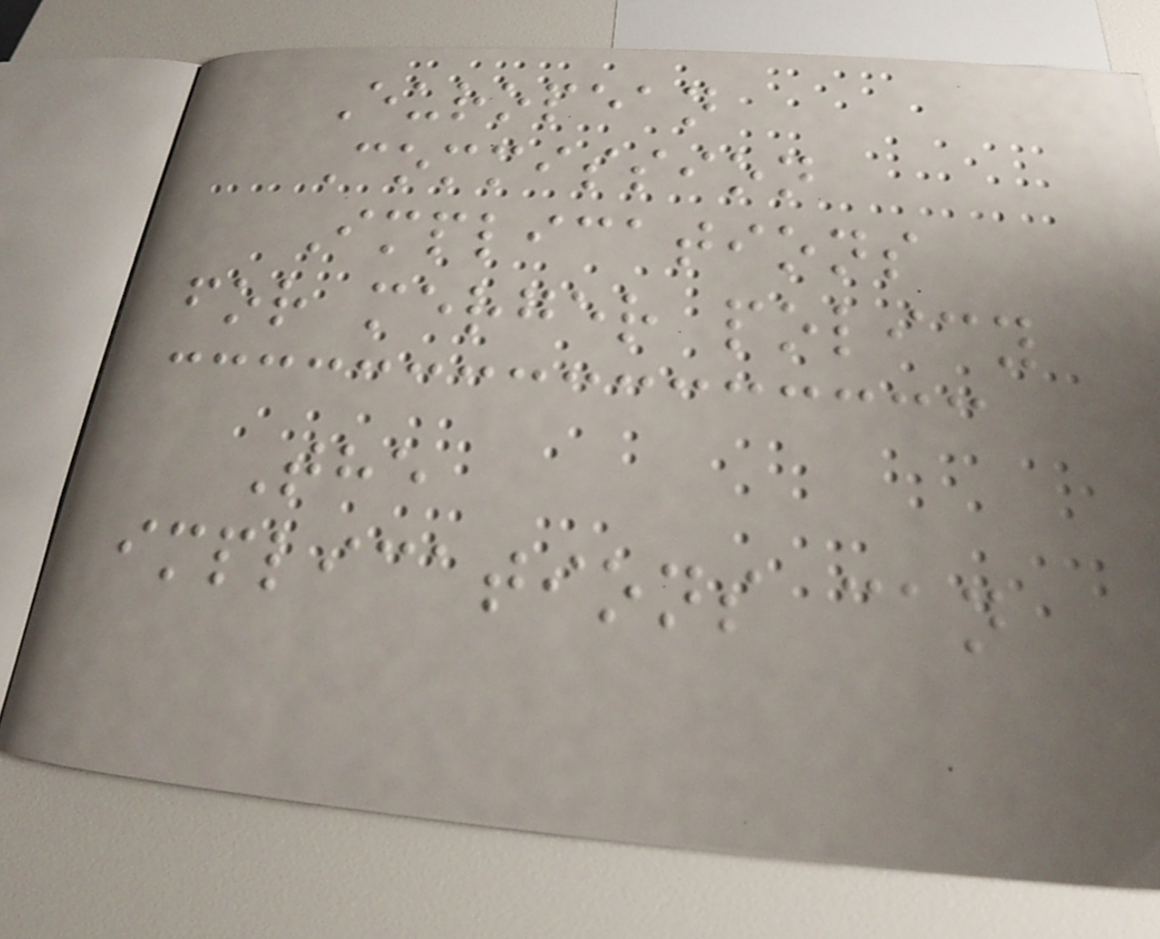European
Commission
Implications
for merger policy
The
implications can
